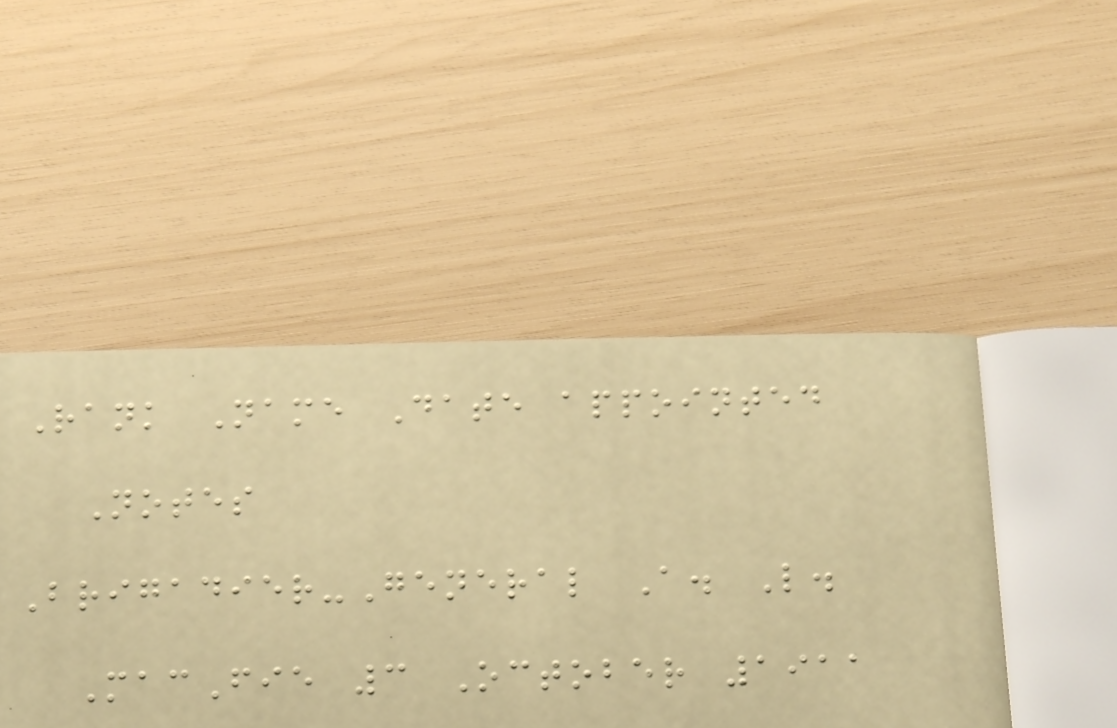Rank Name Date appointed
Notes
Brigadier-General A. L.
MacFie 3 October 1911
